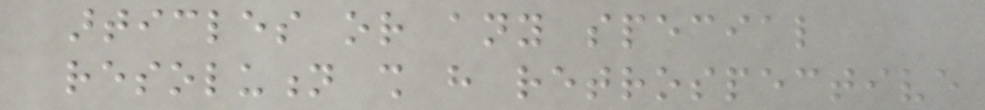articles or any special
resolution shall have retrospective
